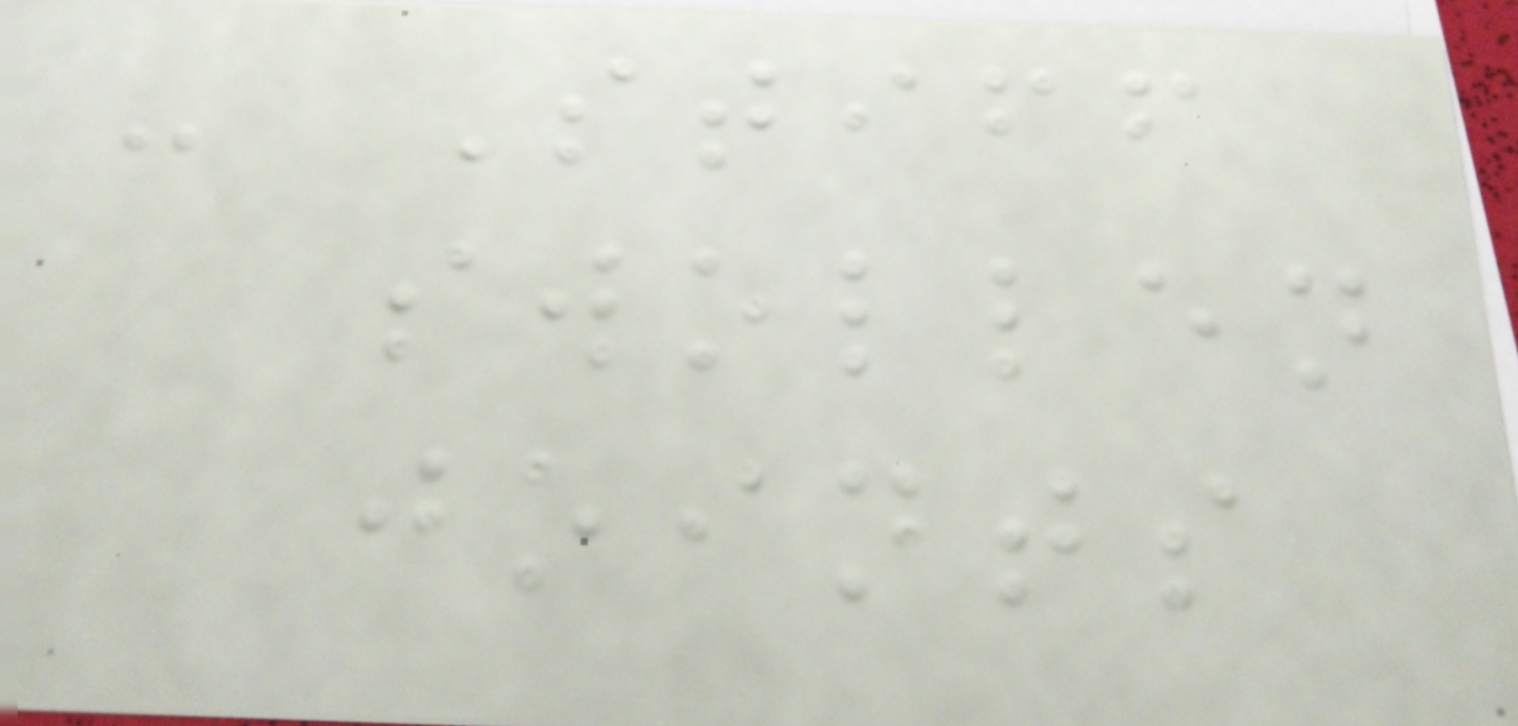- Stiff
swollen
joints
